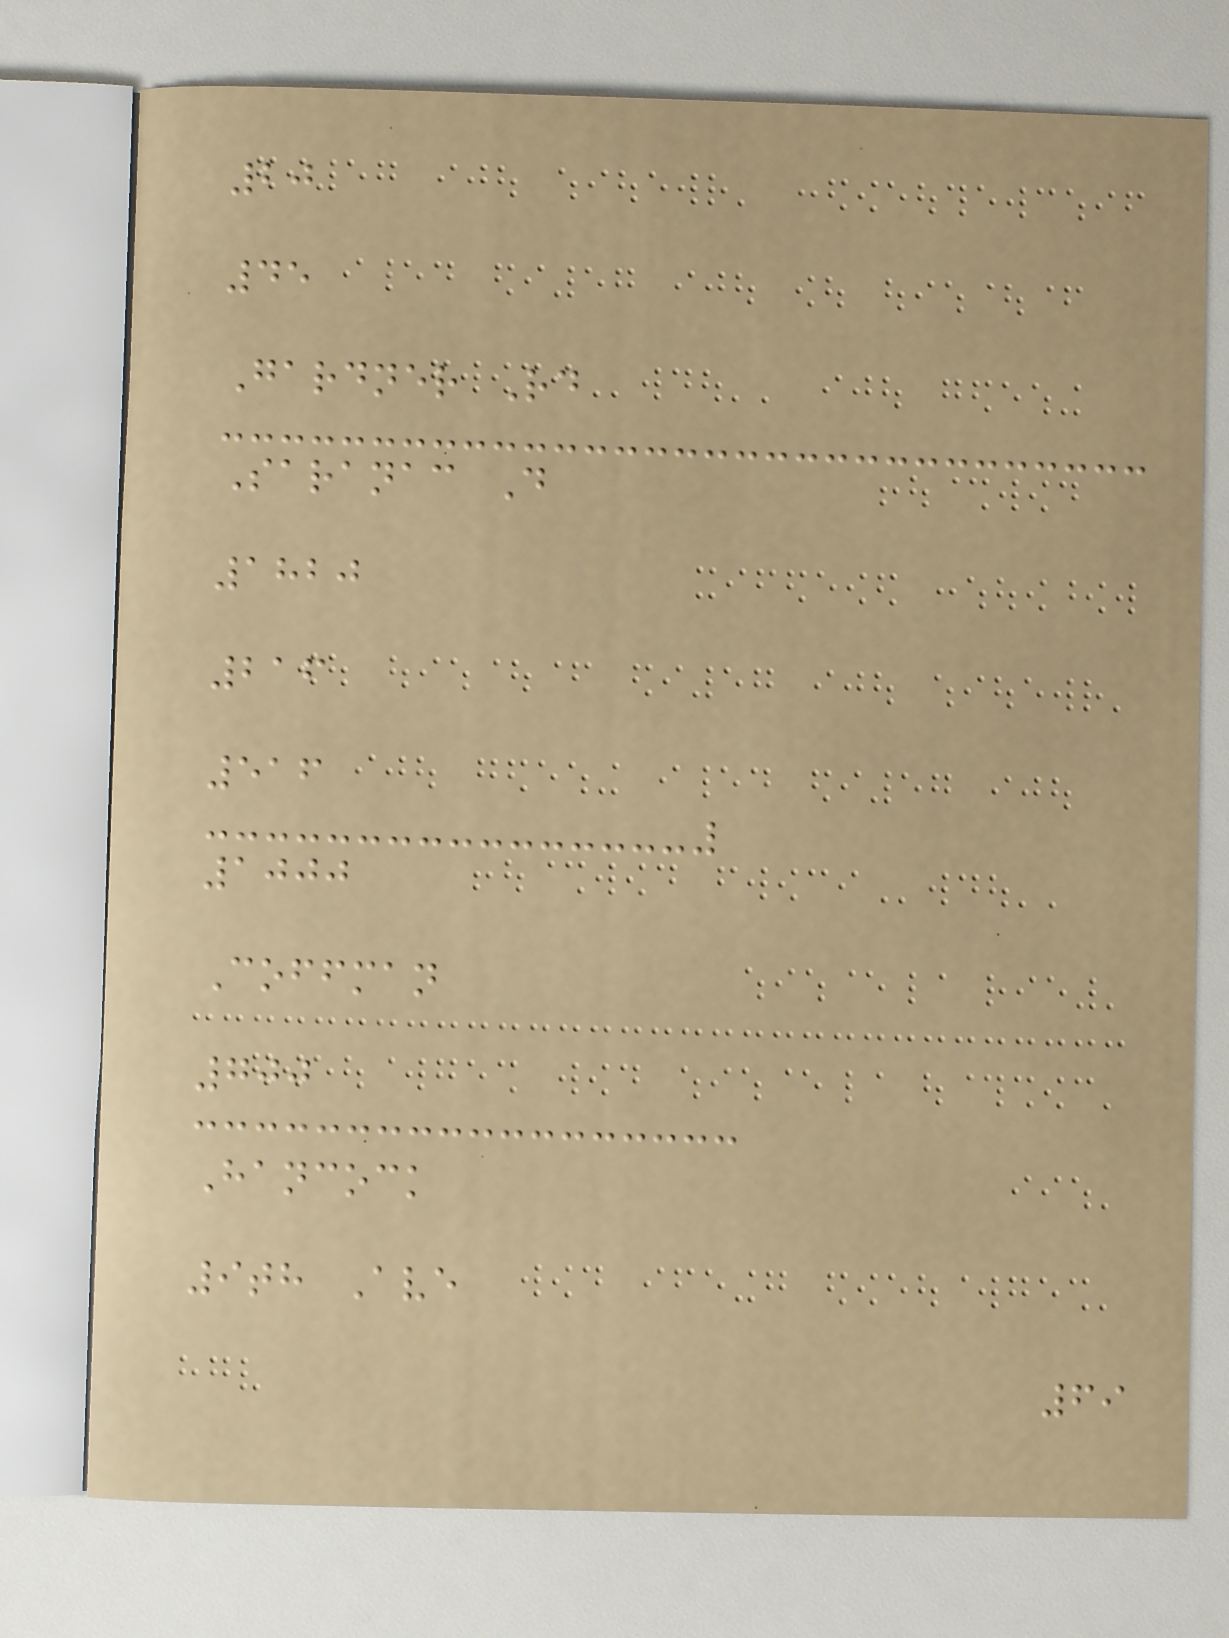20
45
Gardner Rd
Saranac D
1820
216
516
1000
Coffman
700
Hancock
9th Ave
69
